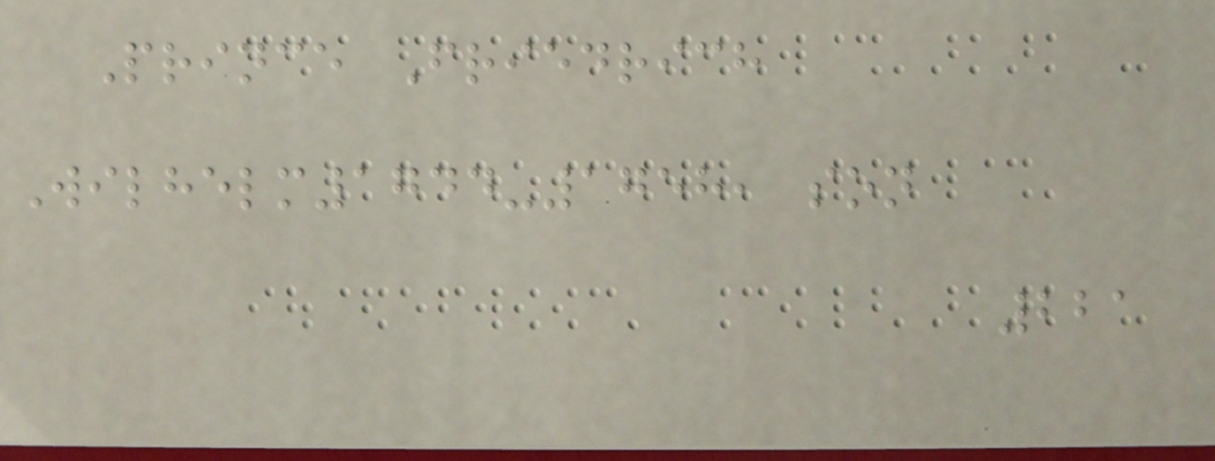Prince Friedrich
Wilhelm1744-1758, son
221
